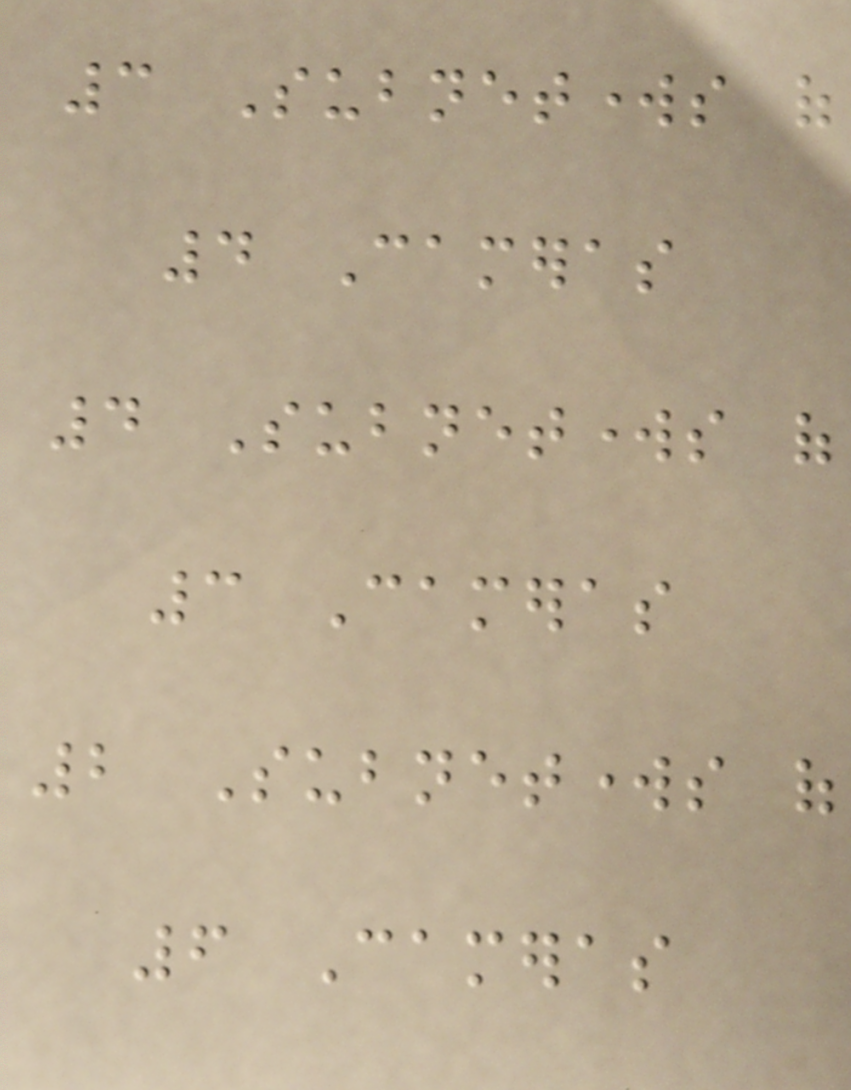3 Subnetworks of
4 Cameras
4 Subnetworks of
3 Cameras
2 Subnetworks of
6 Cameras
